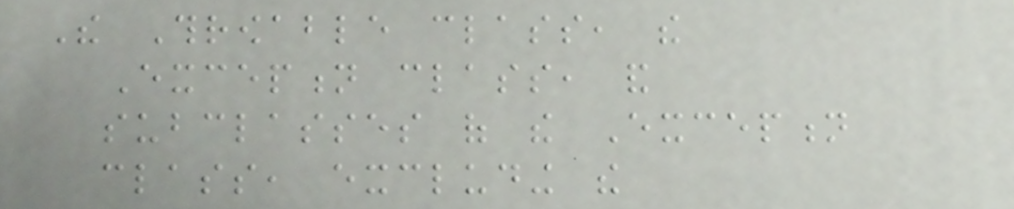The Throwable class, the
Exception class, and
subclasses of the Exception
class, excluding the
